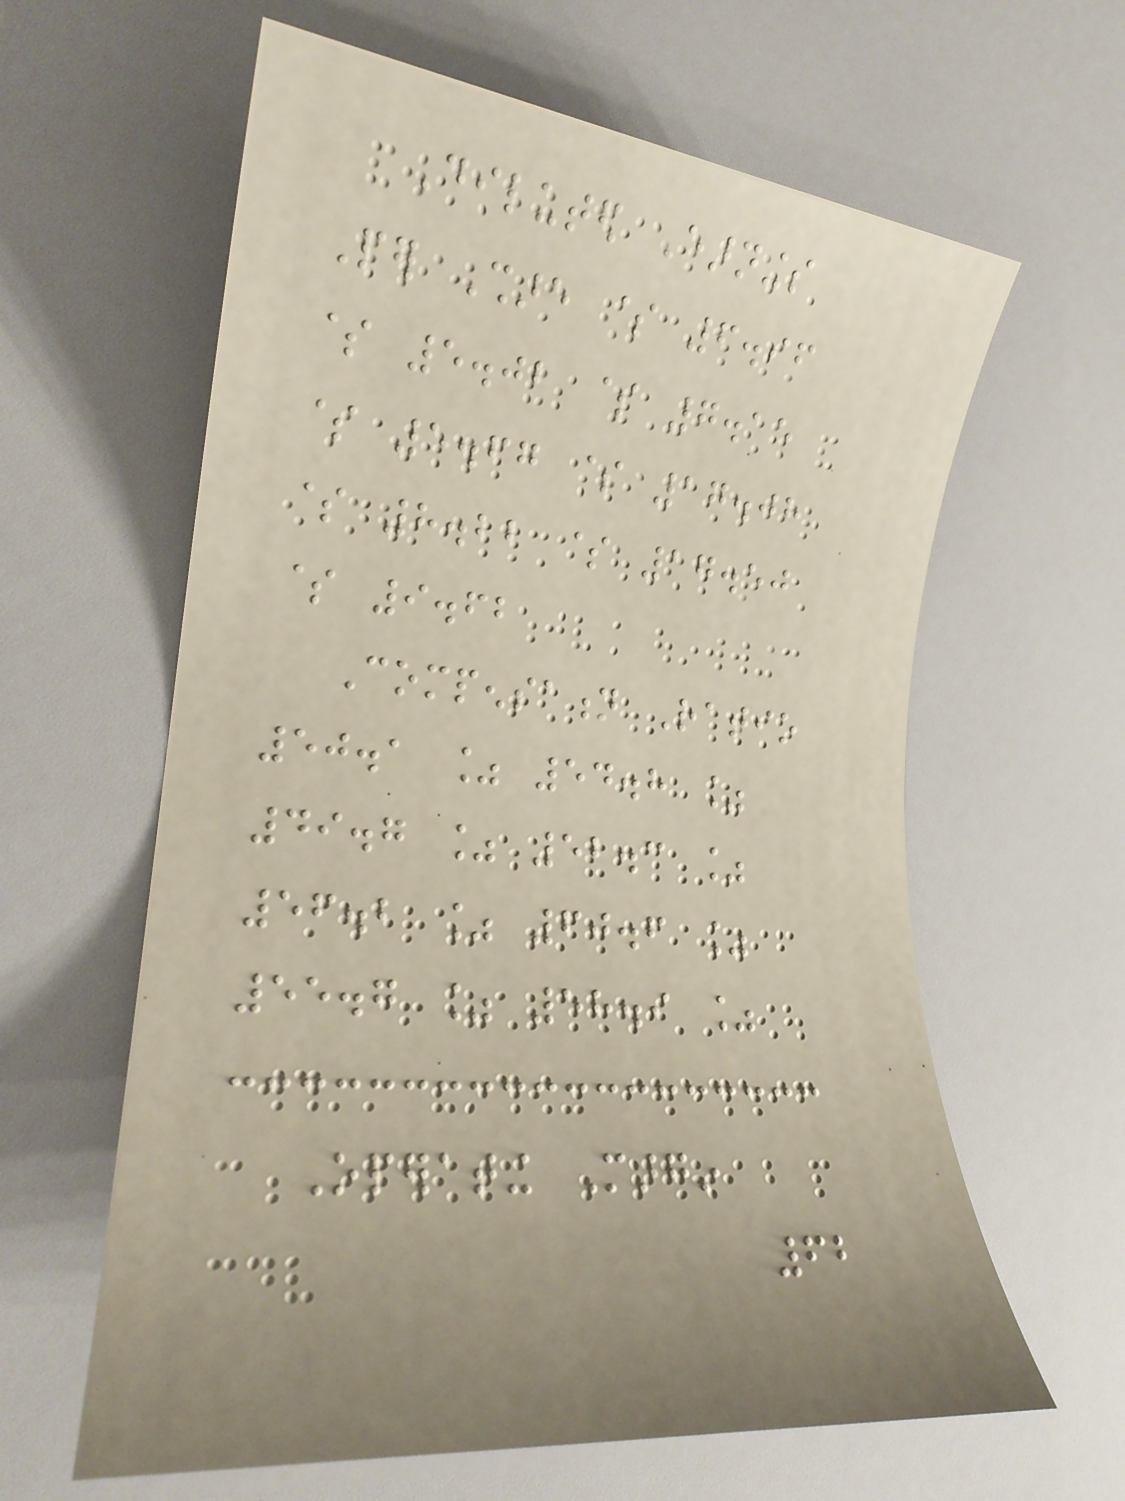Diluted Earnings
Per Share $ 6.96
$ 5.02 $ 7.15
$ 5.67 $ 17.08
$ 8.22 $ 17.50
$ 9.62
Compensation Ratio
50.1 % 54.8 %
49.7 % 52.3 %
56.2 % 60.6 %
55.7 % 58.9 %
Operating Margin
62
